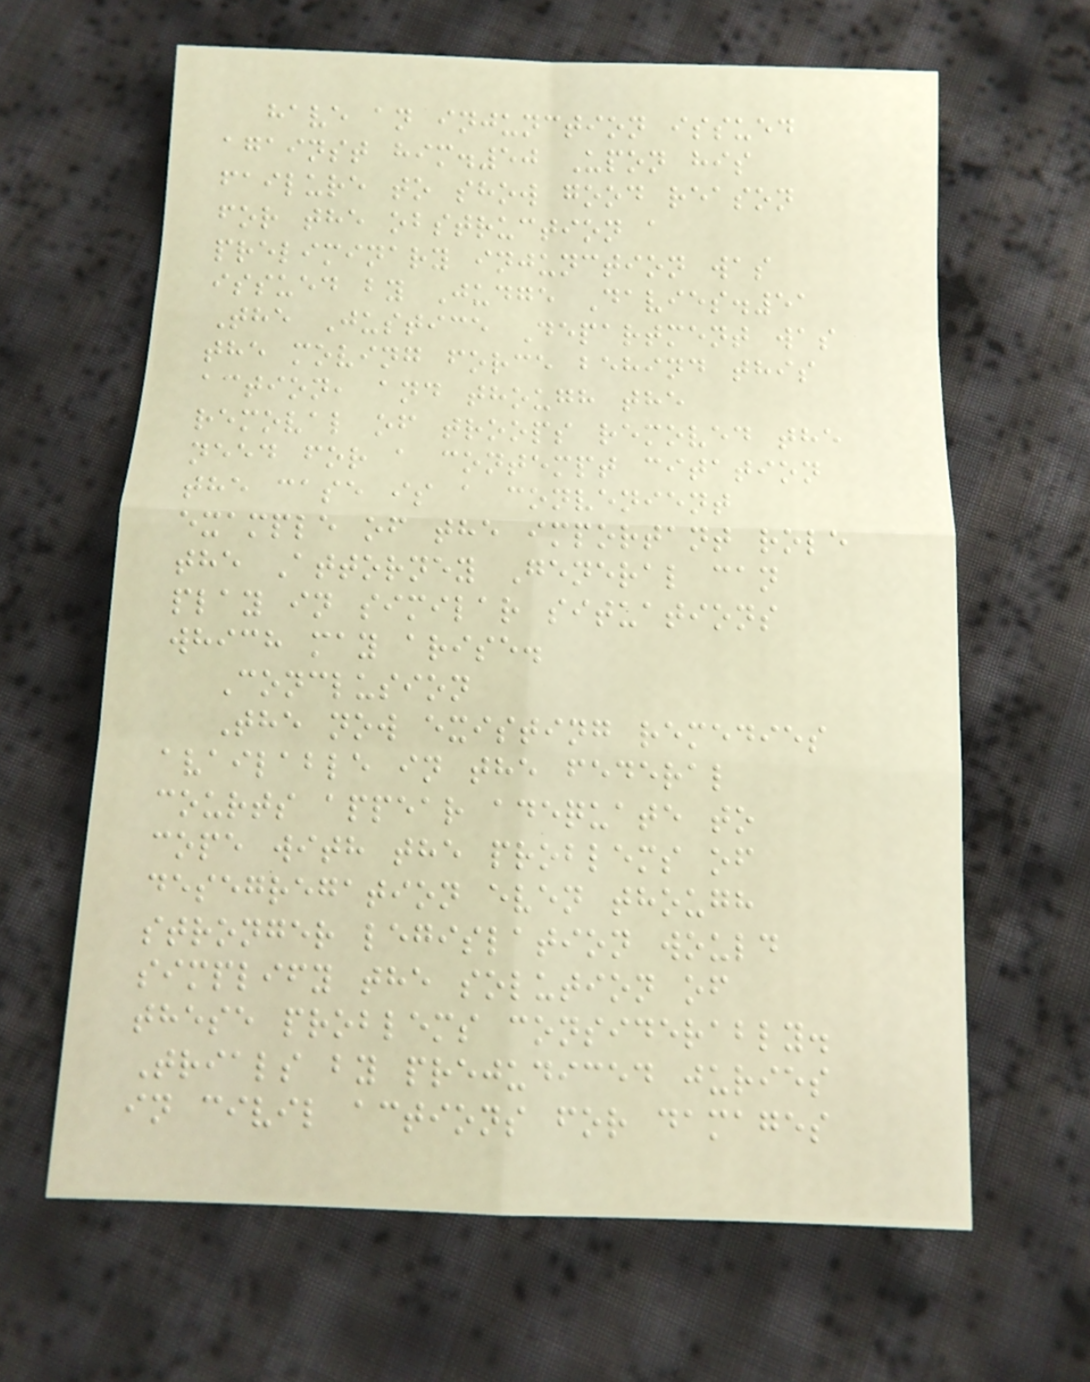have an injunction issued
against him.50 Upon his
failure to show good reason
for the obstruction a
preliminary injunction was
issued by Judge Davies.51
The Justice Department was
the moving force behind this
action, and though the
removal of troops removed the
need for a contempt citation
the case is a convenient
example of the important role
the Attorney General can
play in similar situations
which may arise.
Conclusion
The now existing remedies
available in the federal
courts appear adequate to
cope with the problems of
desegregation even though
stronger legislation would
simplify the solution of
these problems considerably.
Trials by prejudiced juries
in civil actions for damages
